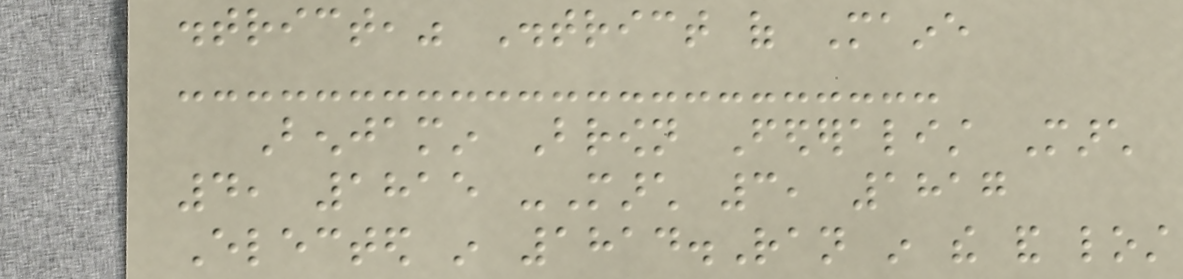district," District of Maine
Benjamin Brown Federalist March
4, 1815 -March 3, 1817
Elected in 1814.Ran in the and lost
